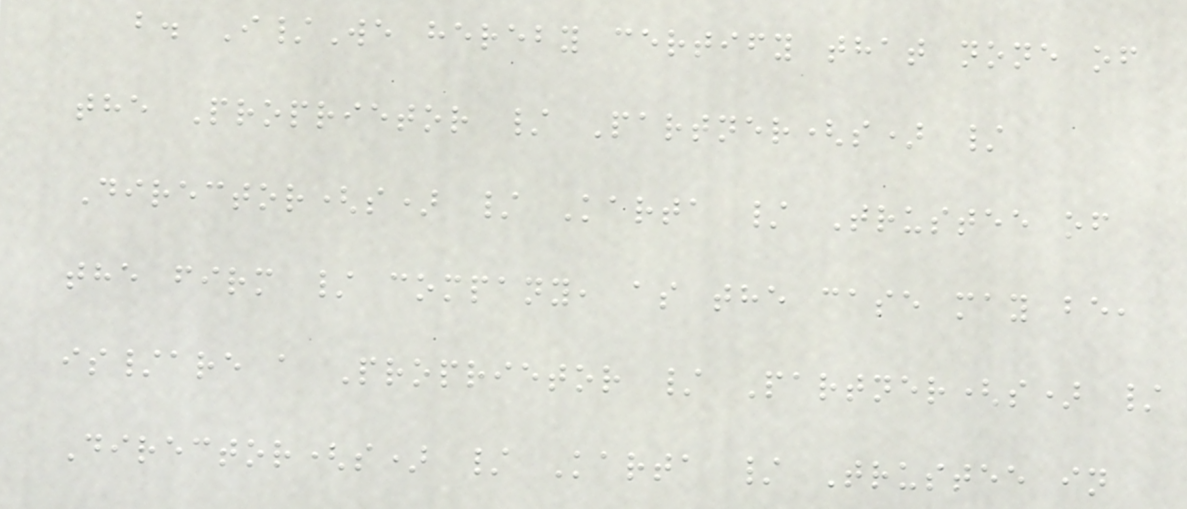b. I/We hereby certify that none of
the Proprietor / Partner(s) /
Director(s) / Karta / Trustee of
the firm / company, as the case may be,
is/are a Proprietor / Partner(s) /
Director(s) / Karta / Trustee in
